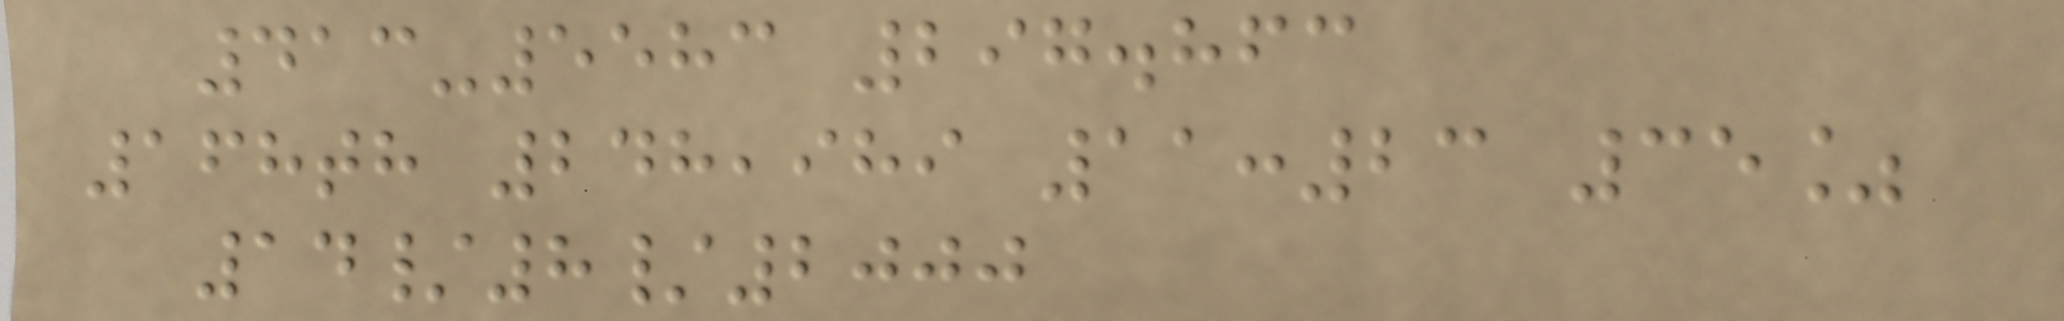413-5583 297.863
168th 248,989 11:23 35%
14/8/2000
